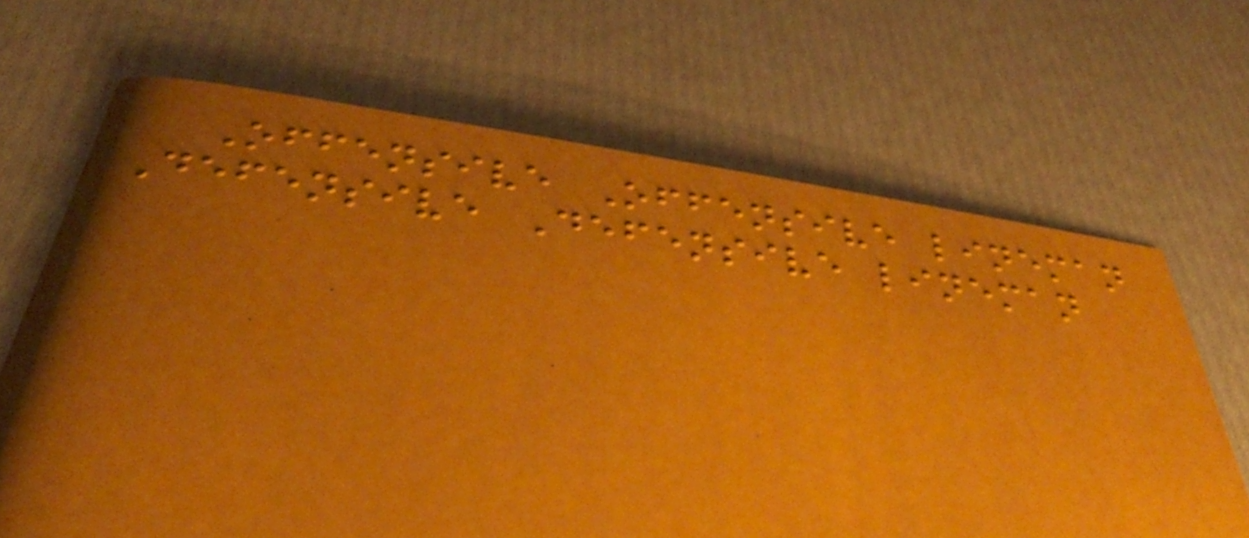Offensive Offensive lineman
Defensive Defensive lineman
